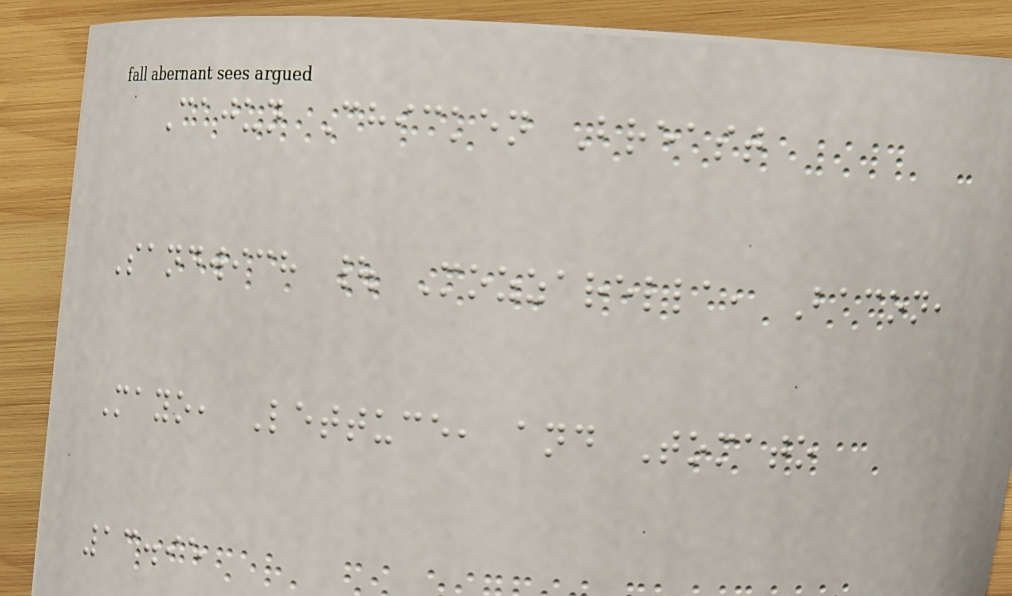Cajun Chicken Breast
Sandwich | Mozzarella, Bacon,
Mayo, Lettuce, and Tomato
13.95
